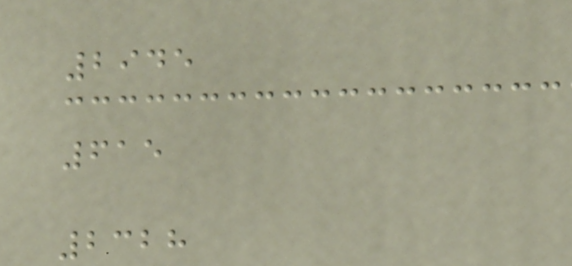2945
615
2328
